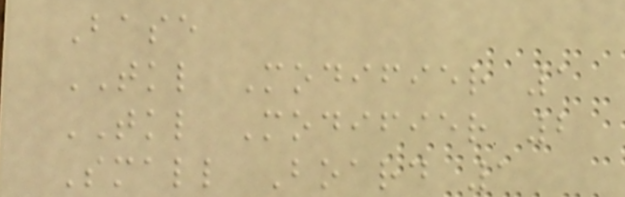Base
TKL Modifier 1
TKL Modifier 2
Small Board 1
